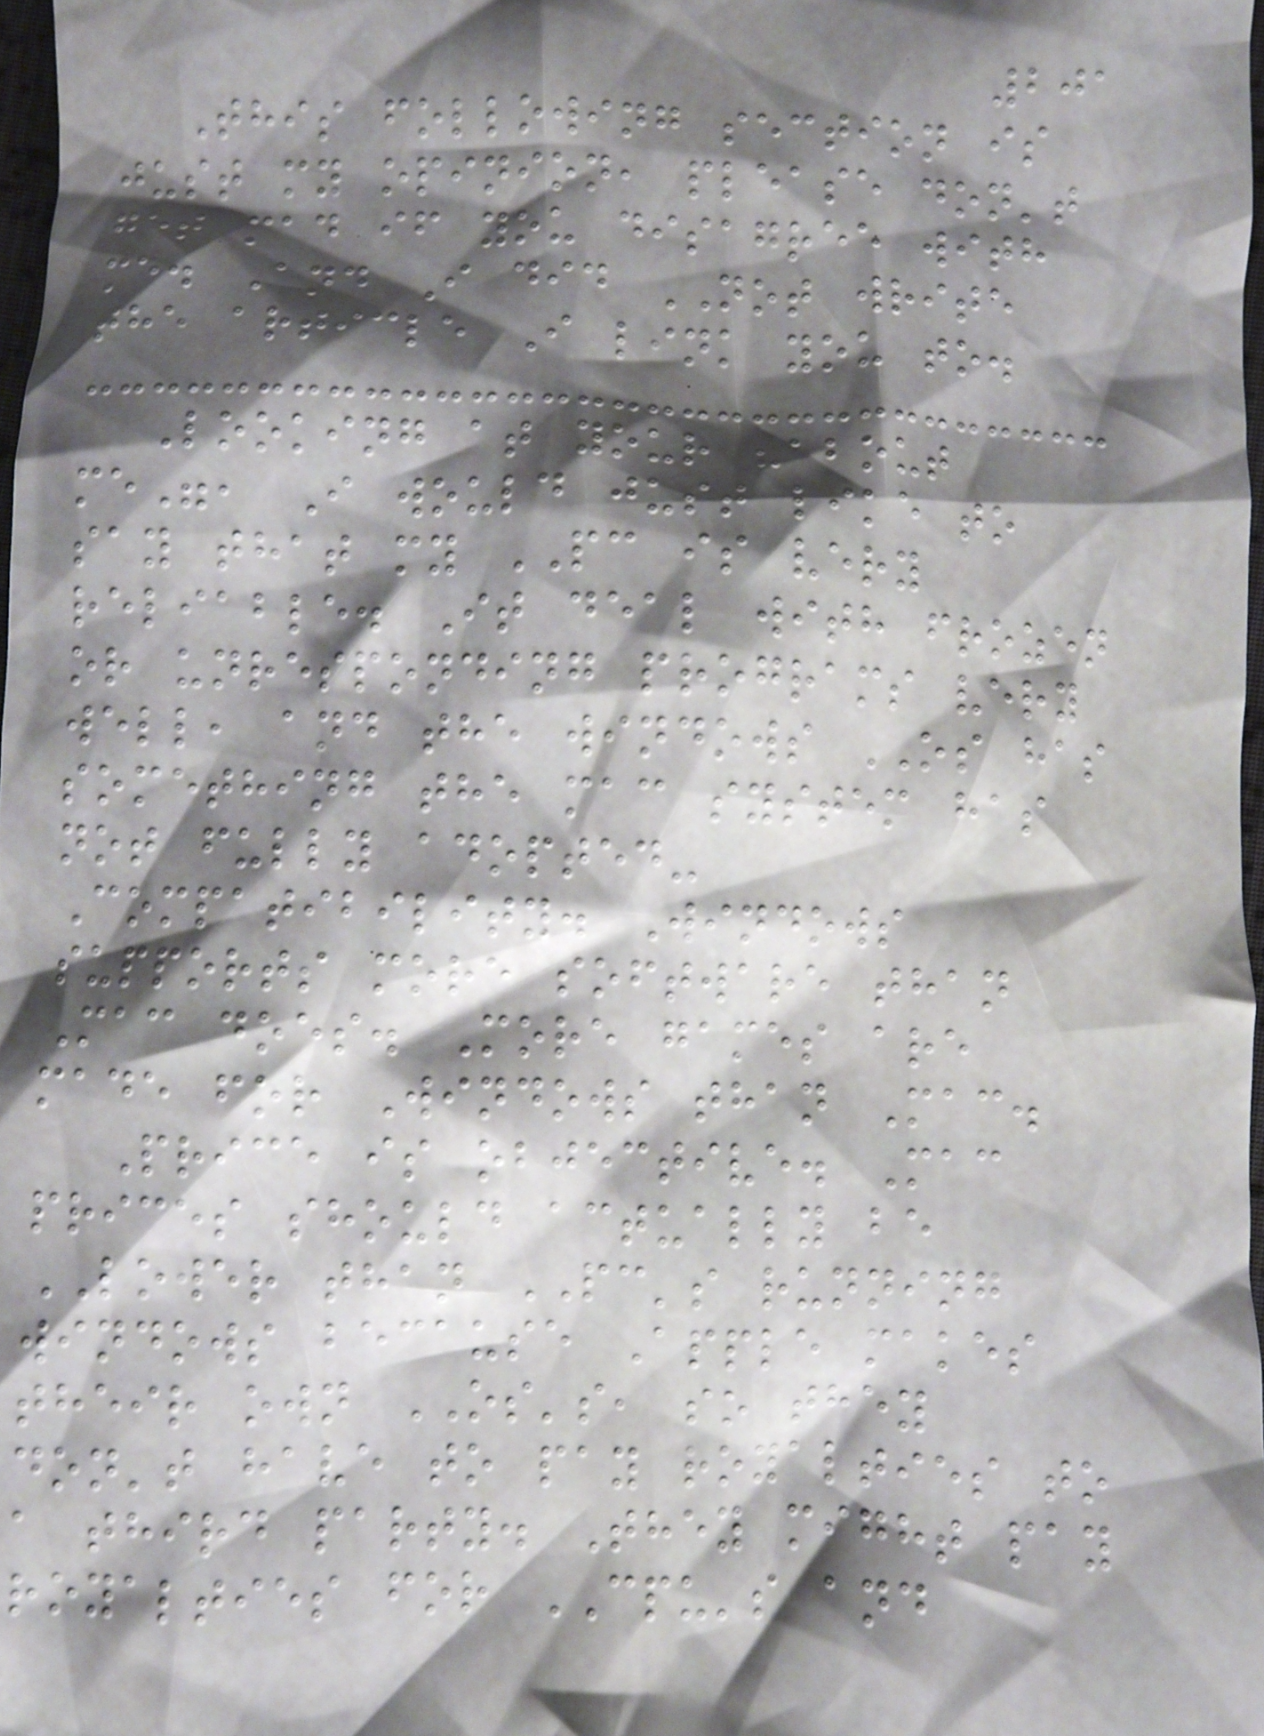201
This following section is
just my opinion, please don't
get mad if you disagree with
me. And I did NOT write
the article I link you to.
Looking at your "about
me", I would just like to
say that my PC is very
reliable. It deal with frozen
or unresponding programs very
well, and the windows OS has
something the mac system has
not fully adopted-
Compatibility. Windows
supports more software than
Mac does. More games are
made for Windows than Mac.
Price is objective. Mac
prices should actually be
LOWER than PC's running
windows because Apple makes
their own OS's, so they
don't have to pay royalties to
a third party. They might pay
royalties for CPU's and
